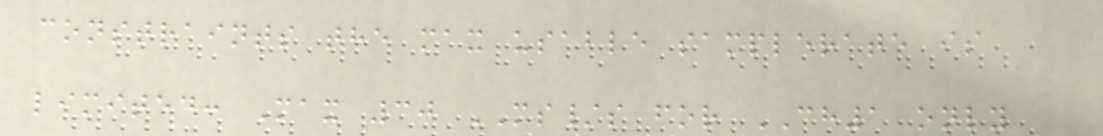constraints the max usable samplerate is
limited: Max 30 MS/s for CH1 only
